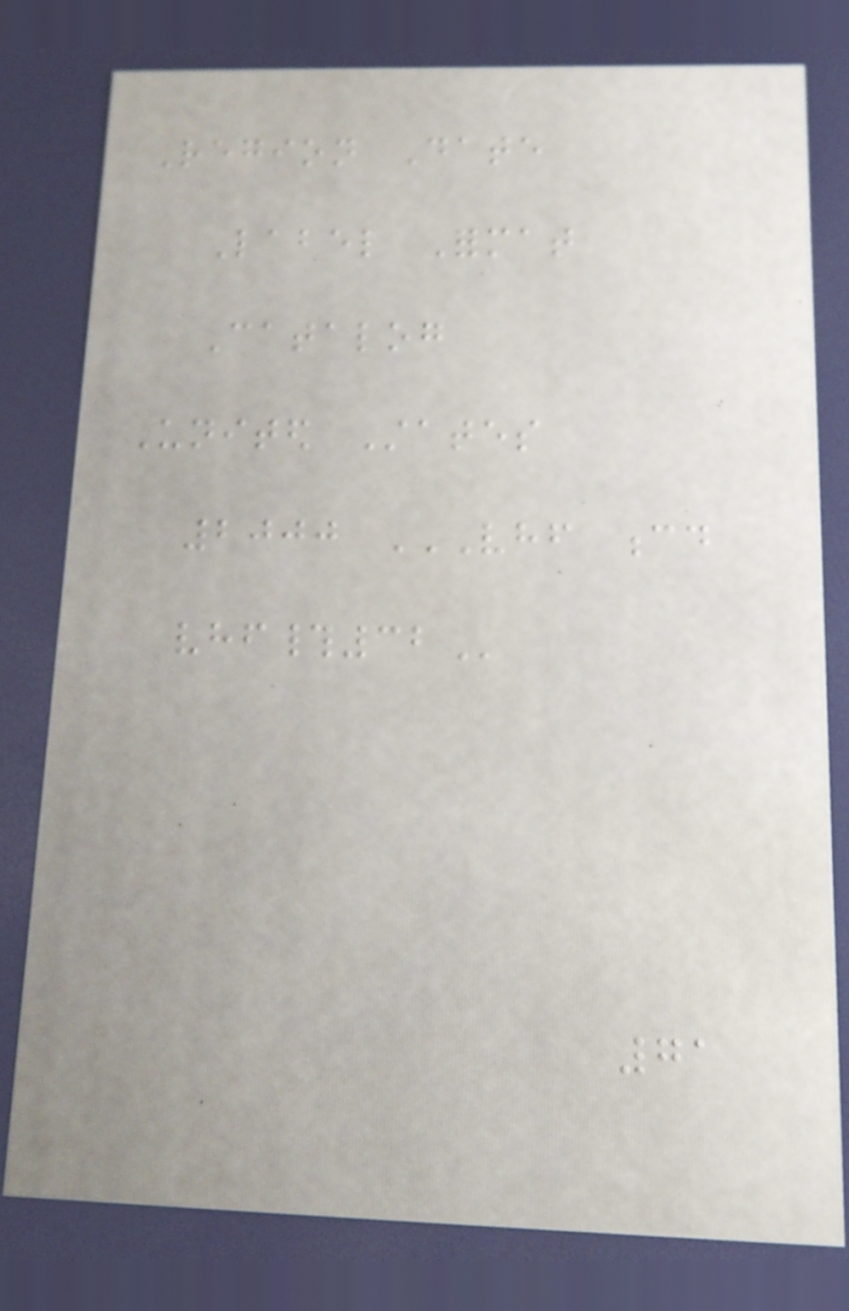Region Date
Label Format
Catalog
United States
2000 VHF CD
VHF#32
71
